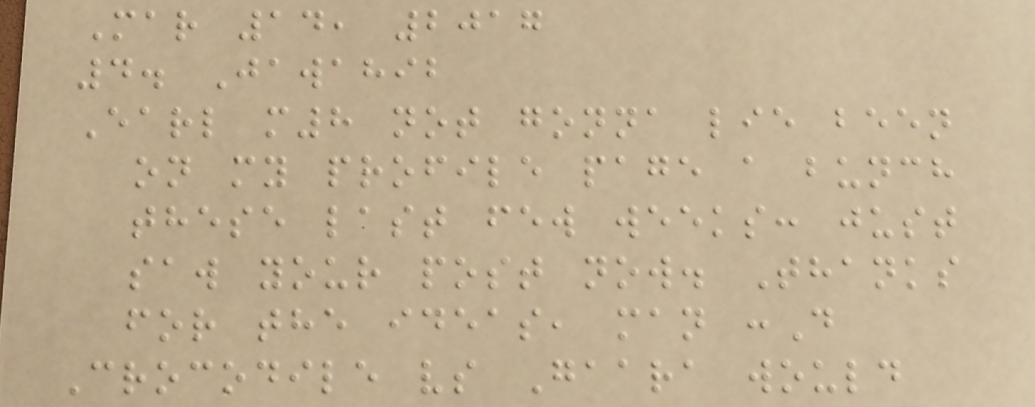Mar 14, 2017
4. Jawahib
Earl m8 not gonna lie been
on my profile page a bunch
these last few weeks: just
saw your post now. Thanks
for the ideas, man :D
Crocodile vs Gaara would
